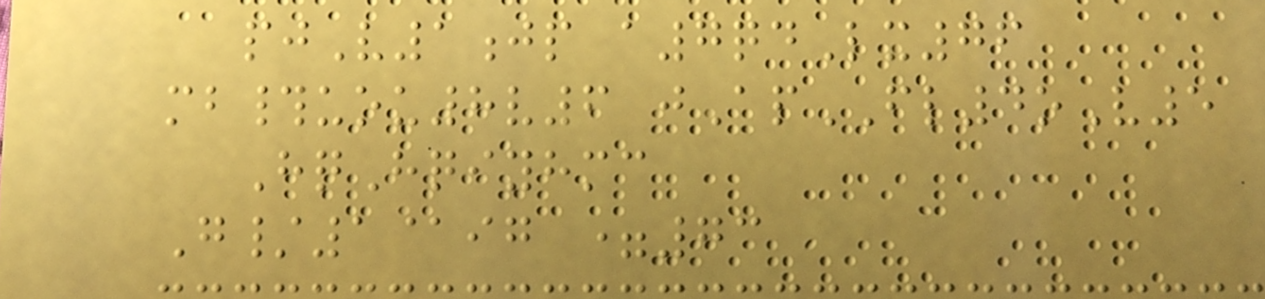pjV1jp a7qdLx76
mb#uou8v6 jApFL4oV5
HqHqiyhmc
G/1@ig =73
